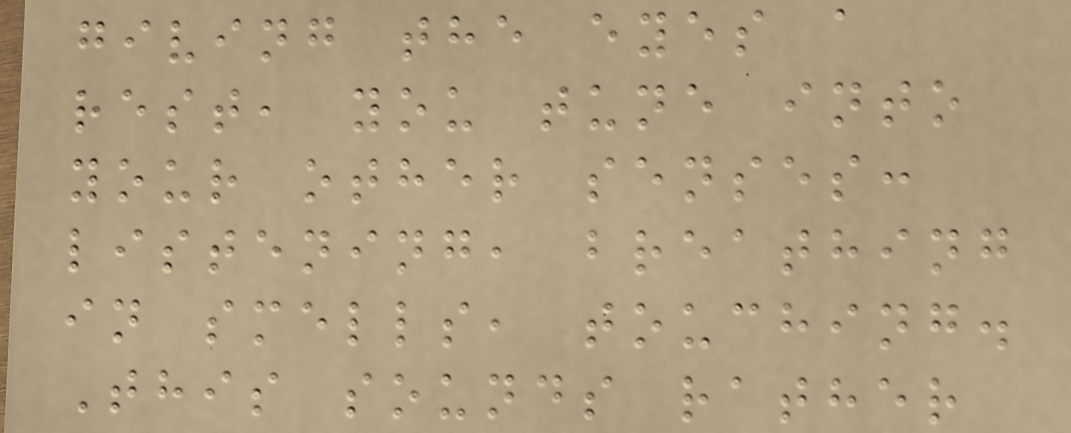giving the eyes a
rest, you tune into
your other senses:
listening, breathing
in smells, touching.
This sounds rather
